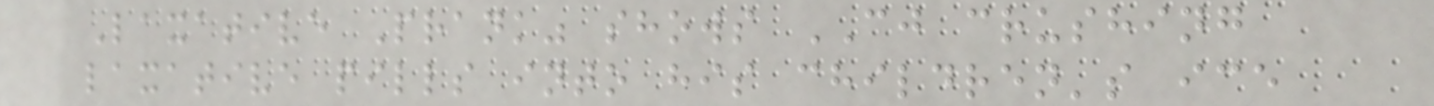Laxative Prank" shows CJ crushing
laxative pills into his children's ice
